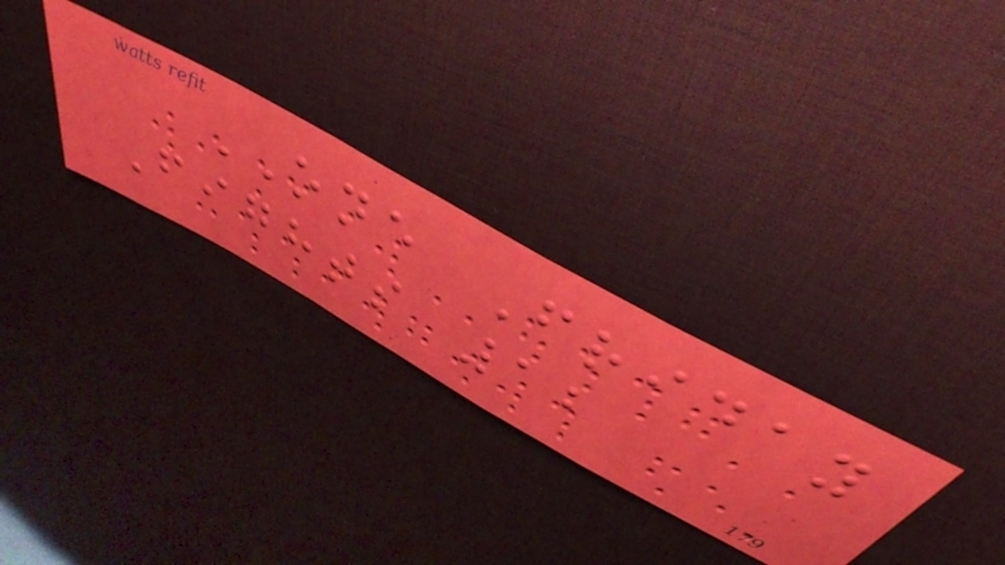ONE Friday
Fights 12
